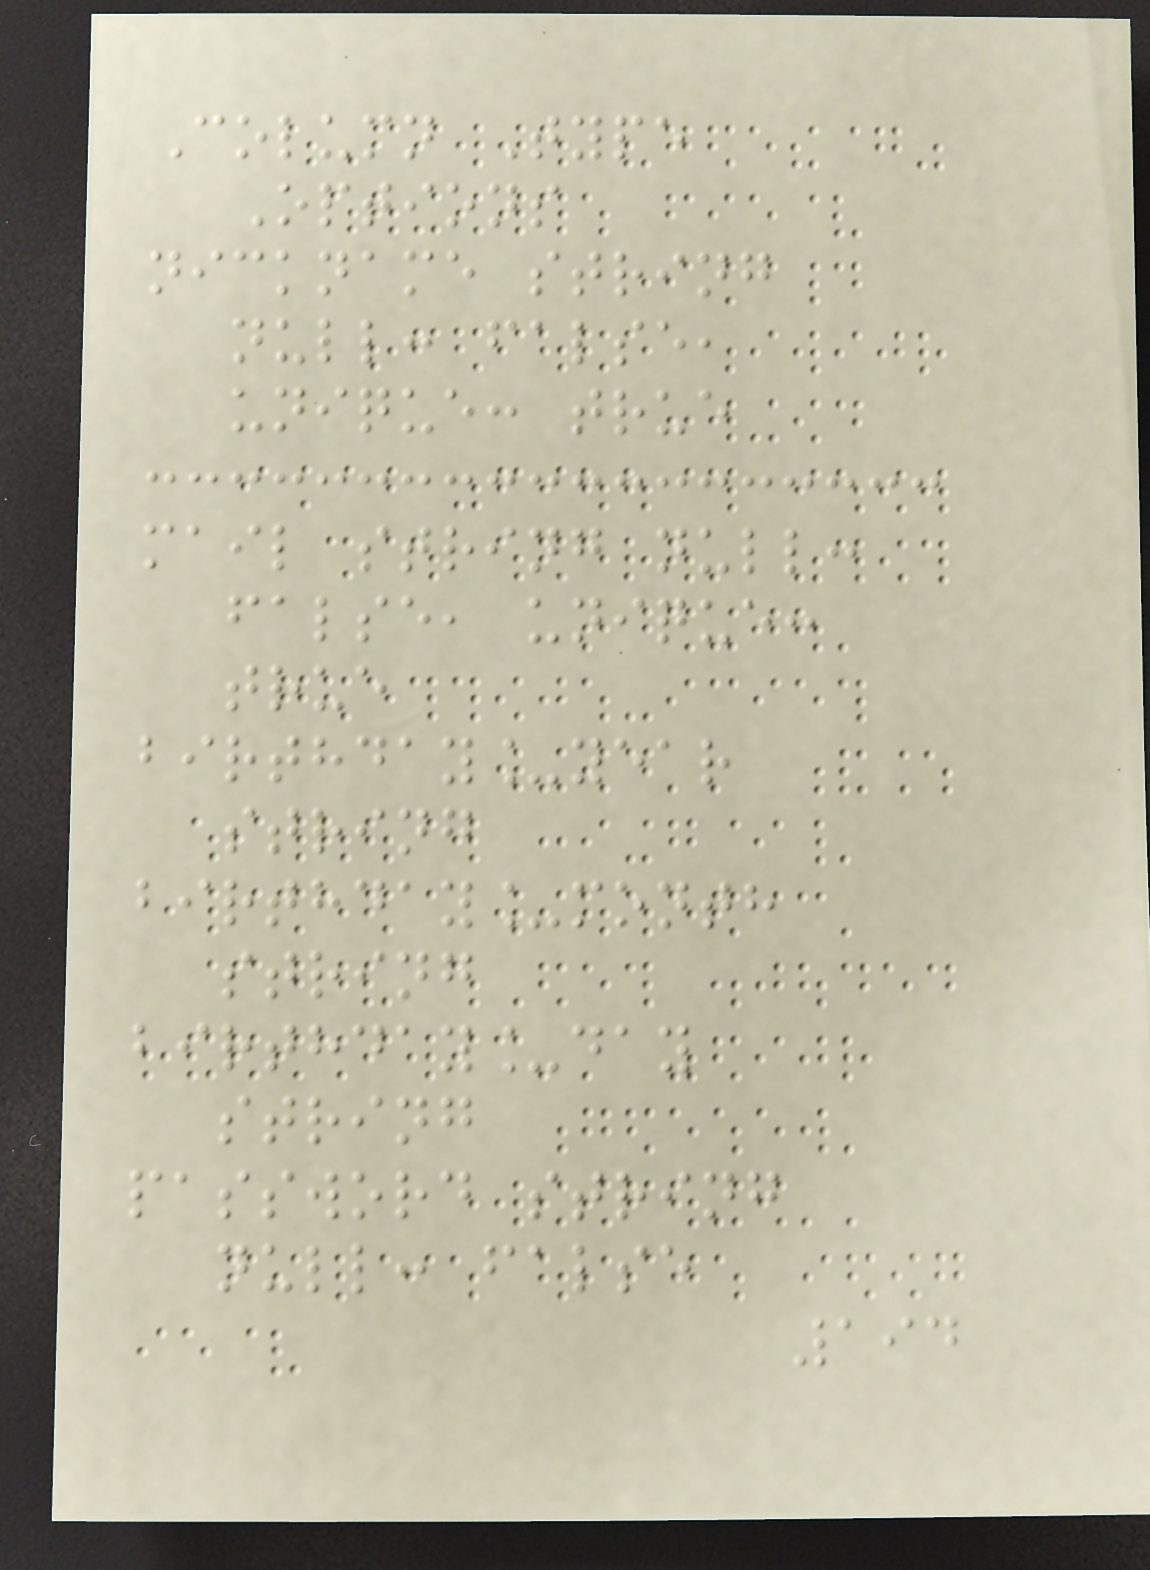Column Type
Options
nickname string
null: false,
unique: true
mail string null:
false, unique:
true
birthday_year
string
birthday_month
string
birthday_day
string
password string
null: false
194
